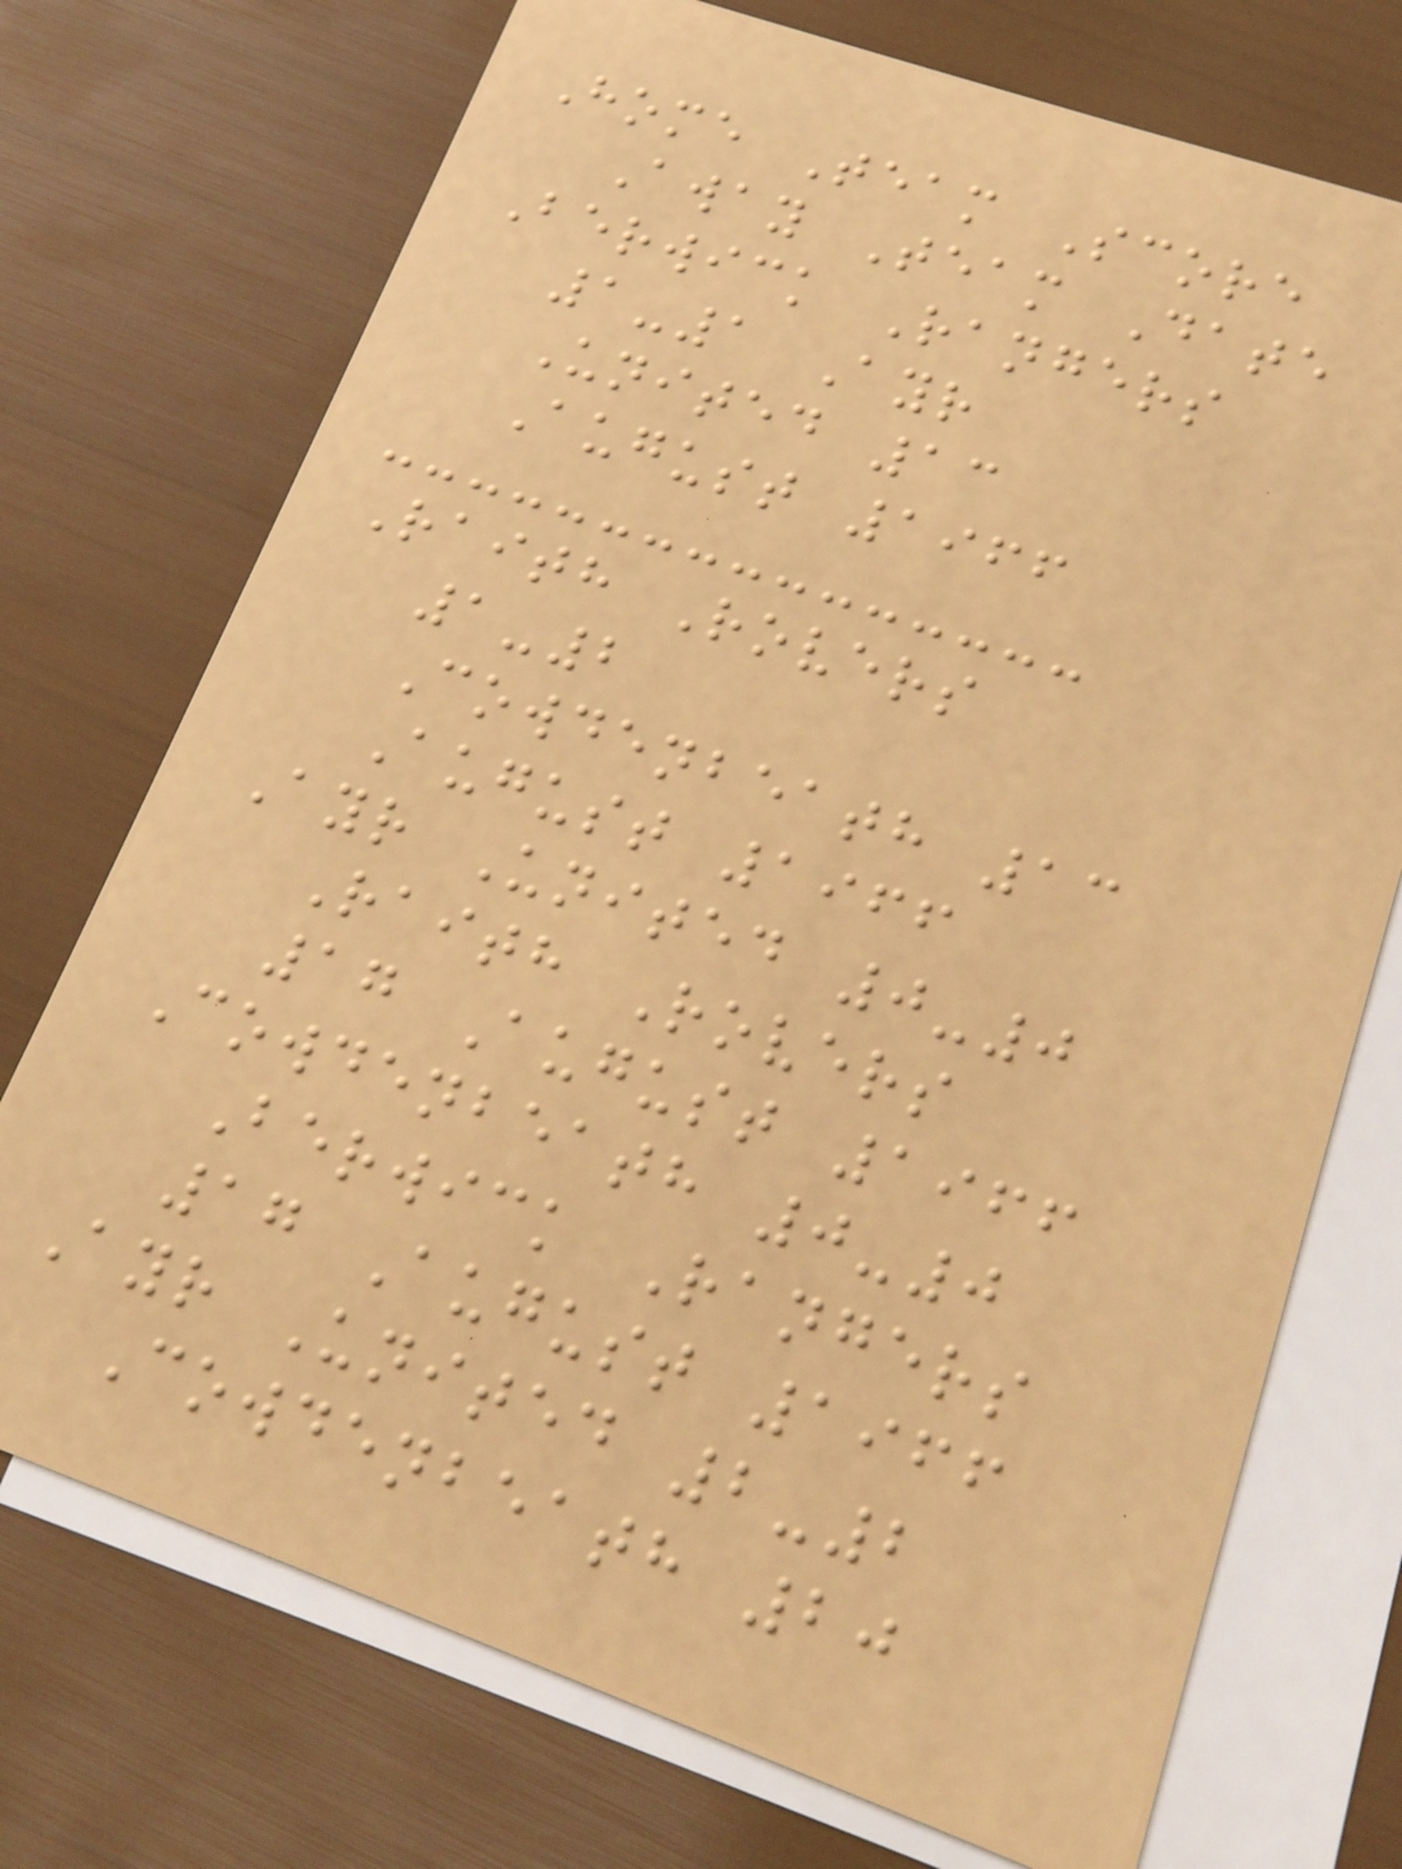Home Team Score
Away Team Date
Berwick Rangers
1-1 Ayr
United 13
August 1966
Raith Rovers
1-2
Cowdenbeath 13
August 1966
Ayr United 0-0
Raith Rovers
17 August 1966
Cowdenbeath 0-0
Berwick Rangers
17 August 1966
Ayr United 2-2
Cowdenbeath 20
